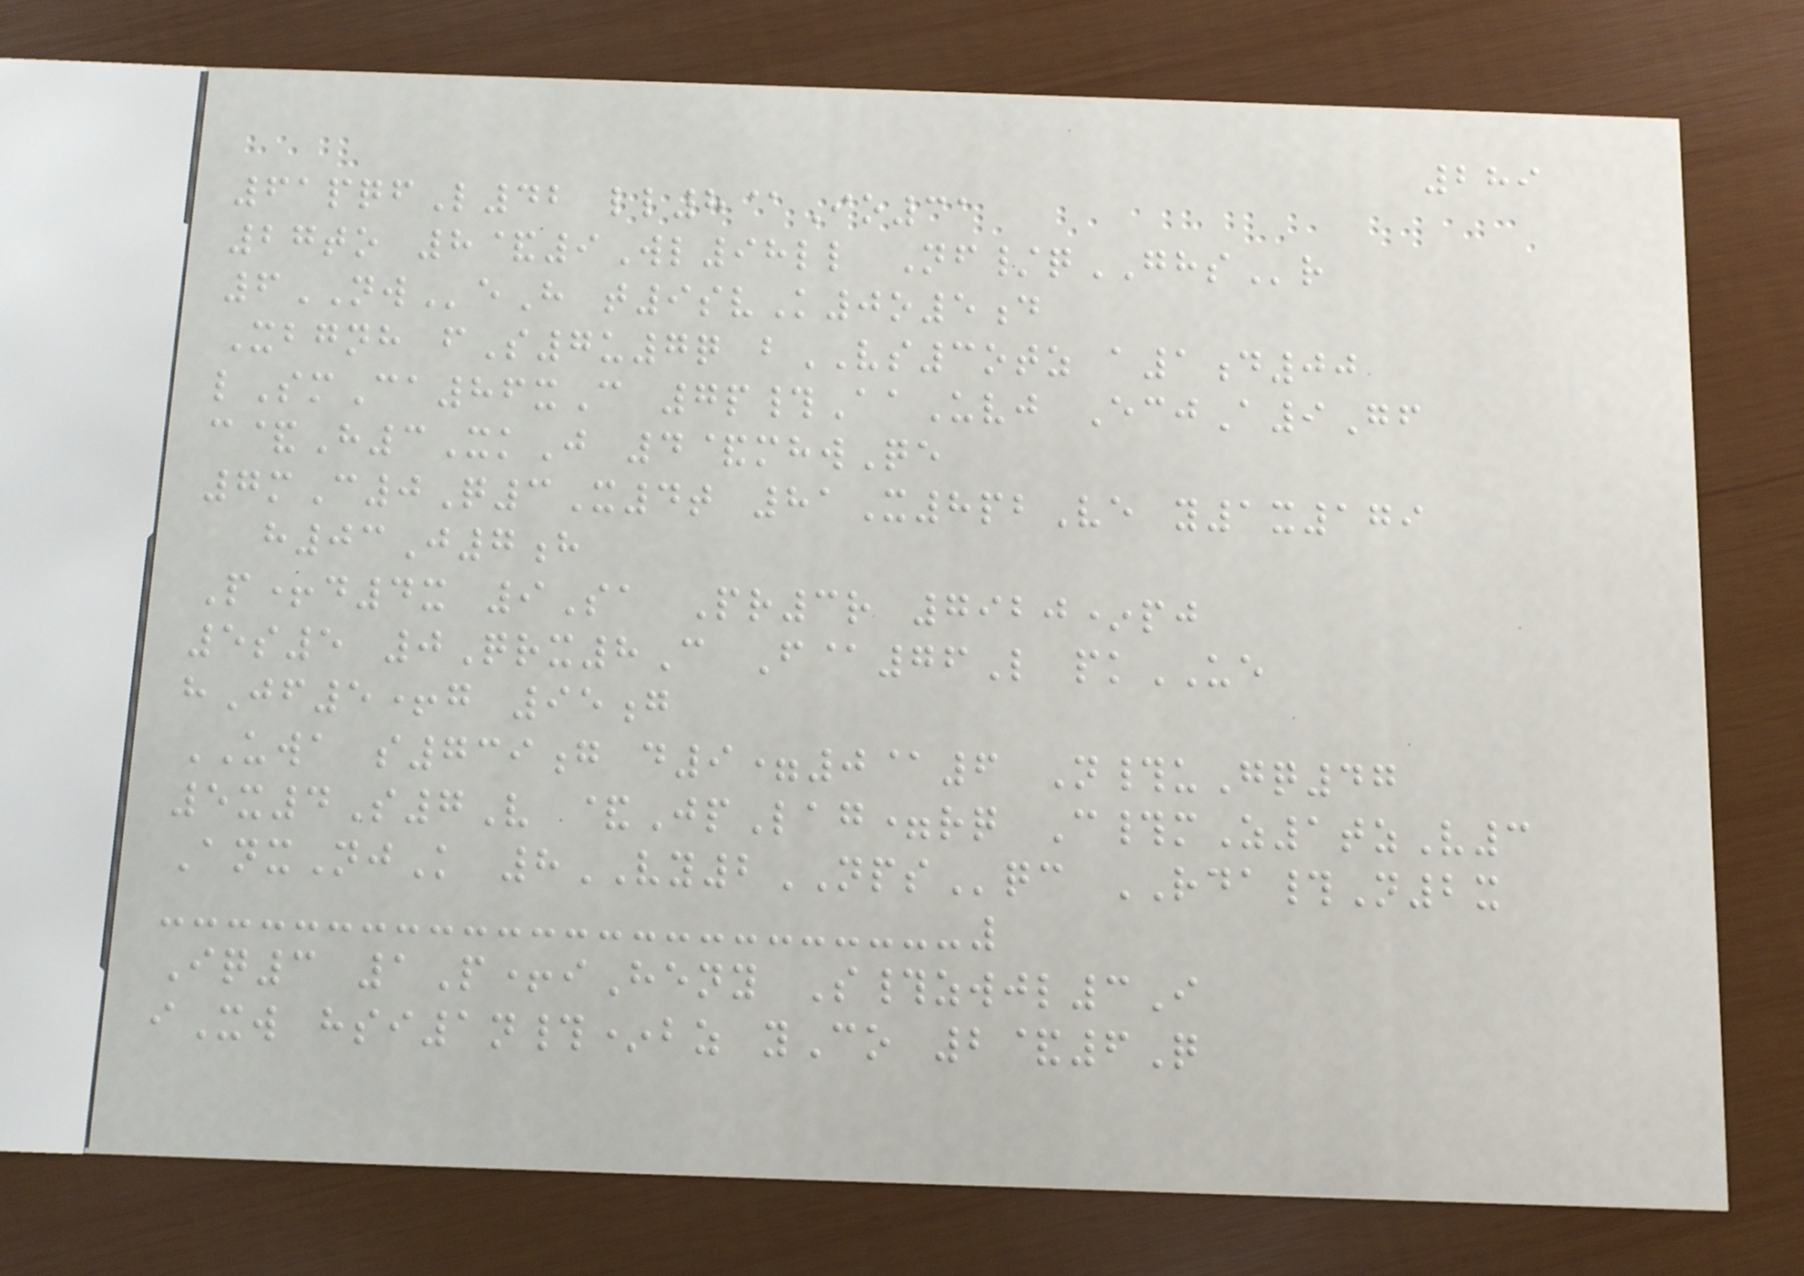289
61pqfL42 ll8@Io31
27to 8&9Wl98ll Nf/qGHSr
6NWeH t9svK0o5d
Xbgnh fS7u7q bVS3otz a1d00
lSmCa86xC 7p#AaUvj EcjA9Gf
c&H3XkJ 4&mhwQe
7mC0Q3X4t 81X8pbVe y1x179
h03J7h
P+d4x 9Sa Pr3r 7920*pj
5s5 0Qrx8C F@76L pkUE
hJf5+g 95g
UWA s739g d9=0@6 N#uGq47
5x4S7V &JpLag=rq C#mZ1tzV3
AnxNjK 8VY2NPSqc RDA#N2x
Iq3 1P+iHeny S#zwjl3I
iXw hsi1n#*bz yCo 2&6Q
